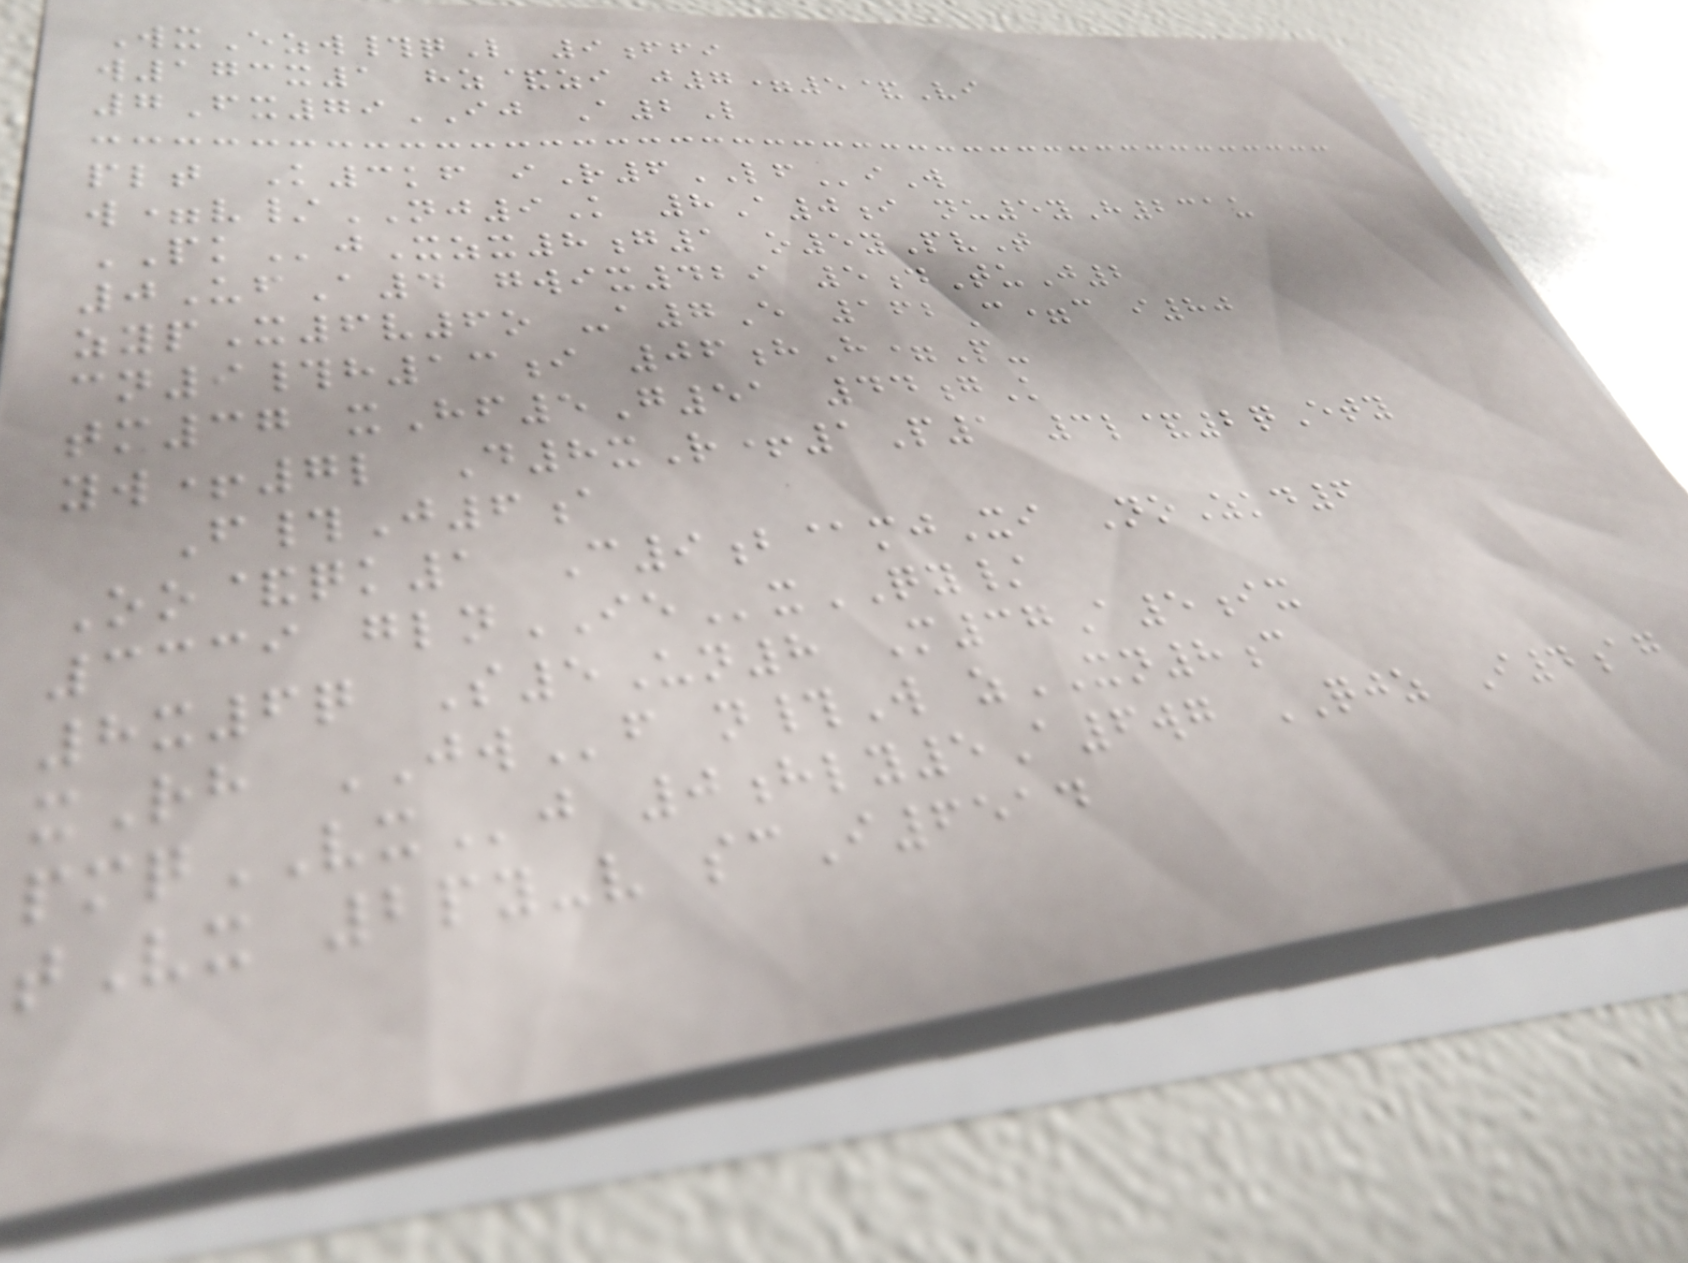WxEzw#qL 9ffi
w173x1 hz&zi j7=5&Vi
7Fx79IJ A2L
plt K3kf iR6LFiW
w=v/NJ9K 8A0i nu5yH231u
PKjXzx8g1 o5yPvT
0UfA4 gwix429 5dTuJ2
zypX6v6o -a7E 162C=c i80
cn9#h13i 06hH=P-
tm37 xHf5G51 44gK
yw+7l D8xR+1P1 3l&2qEty
F#J6a
Oo&qk1 C9b@mjXi NoZkd6
3339 glnIExQY/
8x6q S5Un8 M37A5ix
xRh JWf n#W zXN8c
pmqVXj 0hly5A6wg QJZ I4ag
tVx 2py-v scI6514
